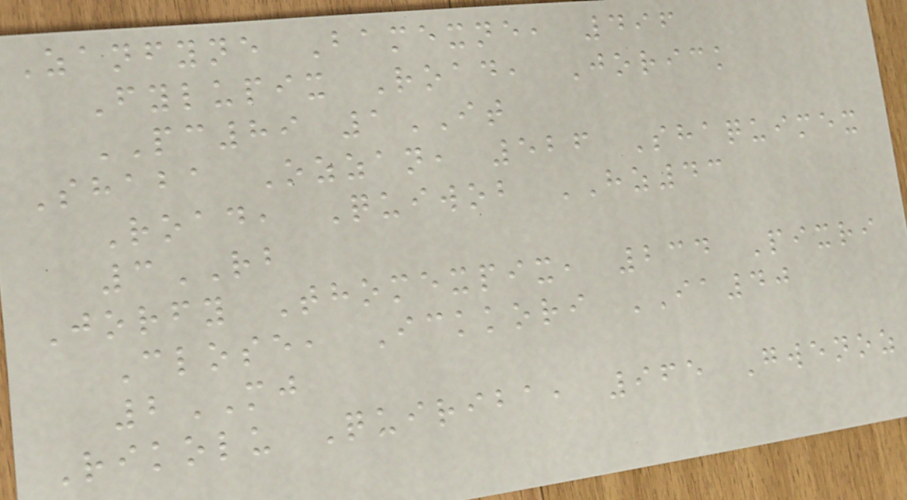Zanfyne Bamexne, 496
Fylupix Road, Jorick
PC89 1IT
Shaba Ozzan, 526 Shaquimex
Road, Quiwob HZ43
3RB
Jorfy Thomexpix, 234 Pixri
Close, Ickkori IA40
2MJ
Rikolu Quiriba, 965 Gwenoz
